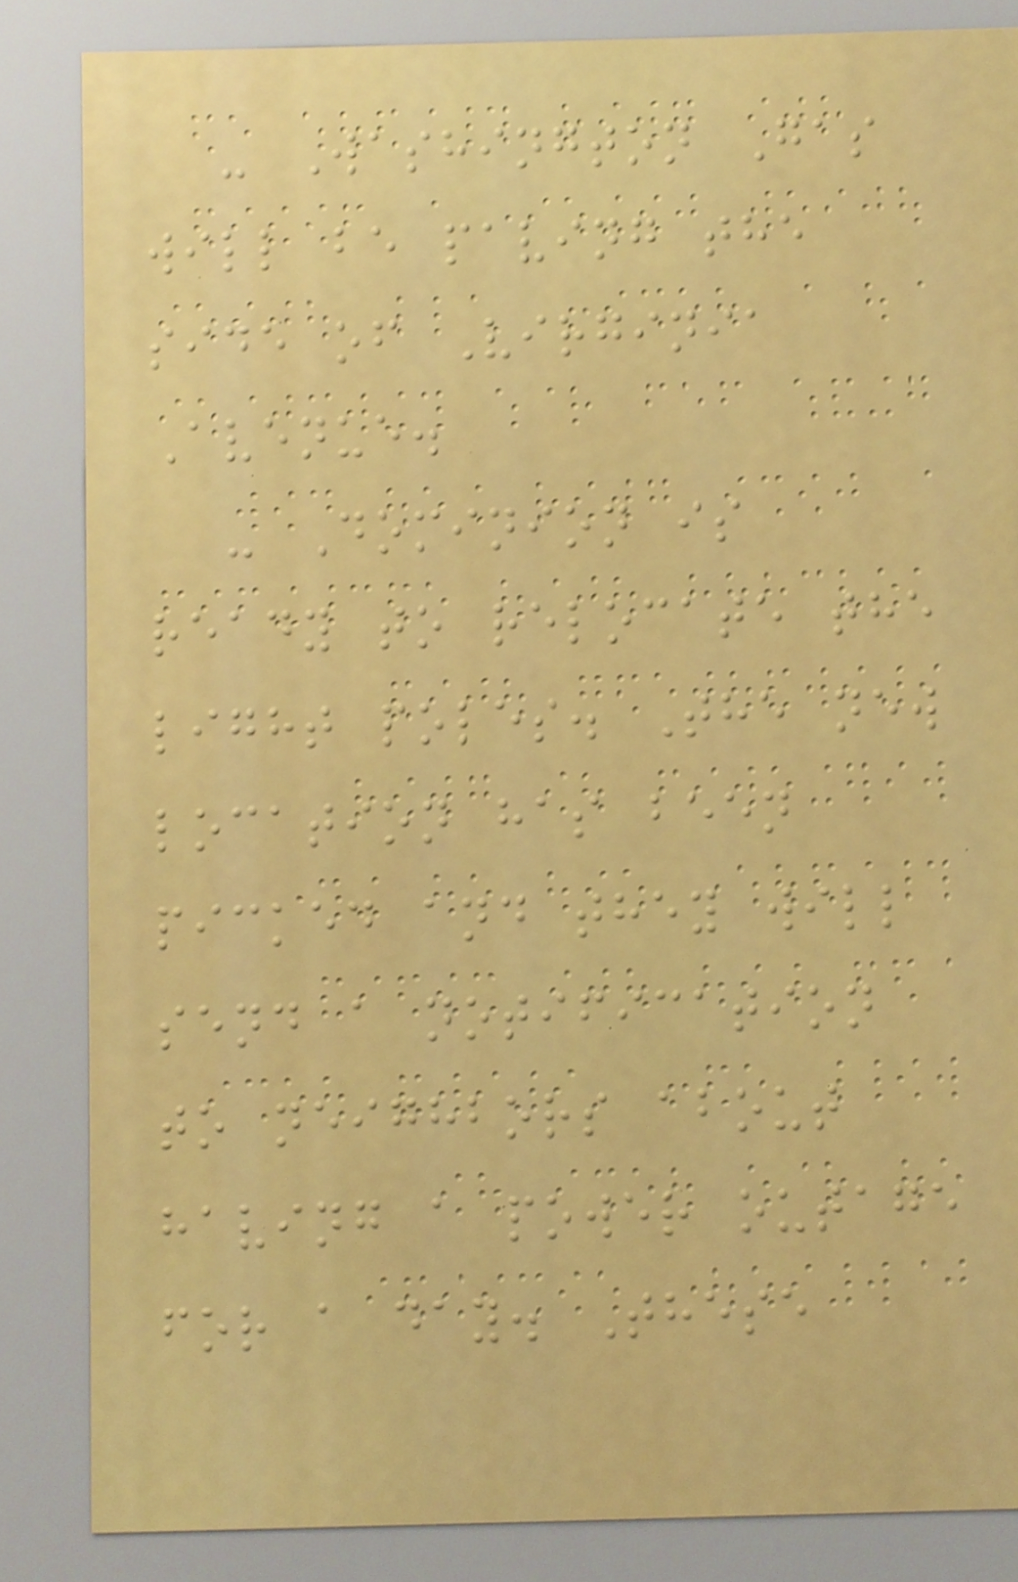- Washington Gas
will be paving the
side of Virginia
Avenue.
- Dominion is
ready to relocate the
light poles. The new
location has been
picked and they will
send a notification
to neighbors about
having a power outage
for a day. These
